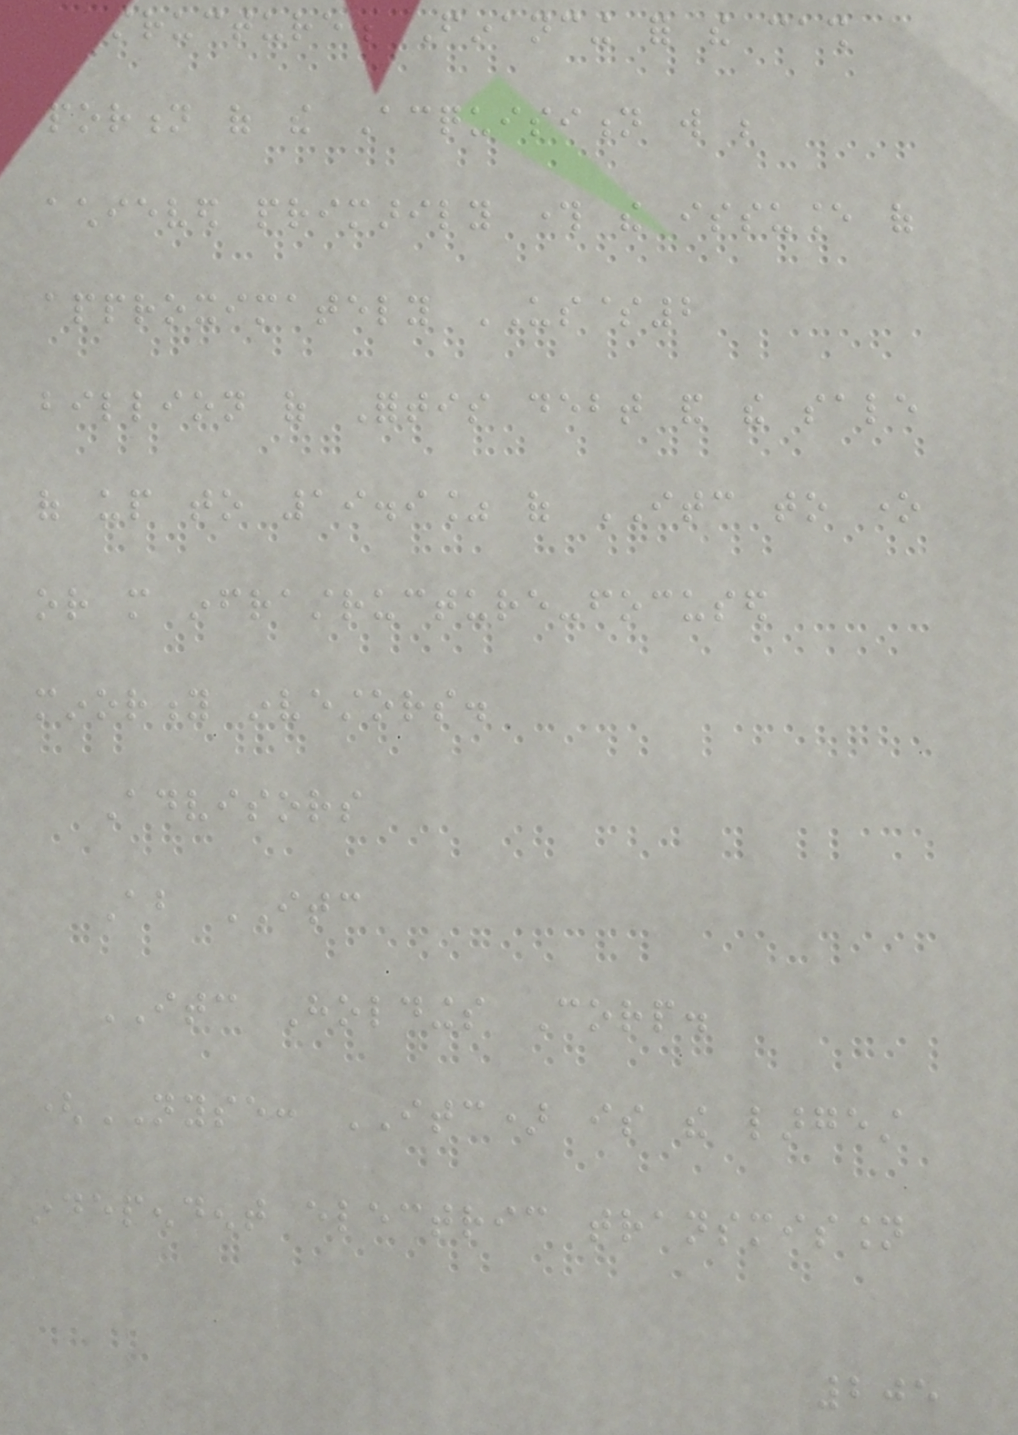structure. Financing for the cash
portion of the Acquisition will be
achieved primarily through the issuance of
approximately US$2
billion of Fortis debt and the sale
of up to 19.9% of ITC to one
or more infrastructure-focused
minority investors.
Advisors
About ITC
ITC Holdings Corp.
(NYSE: ITC) is the largest
independent electric transmission
205
